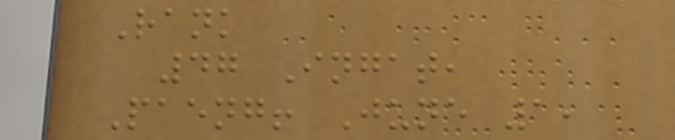Rank
47 Ingat,
Paeng! June 1,
